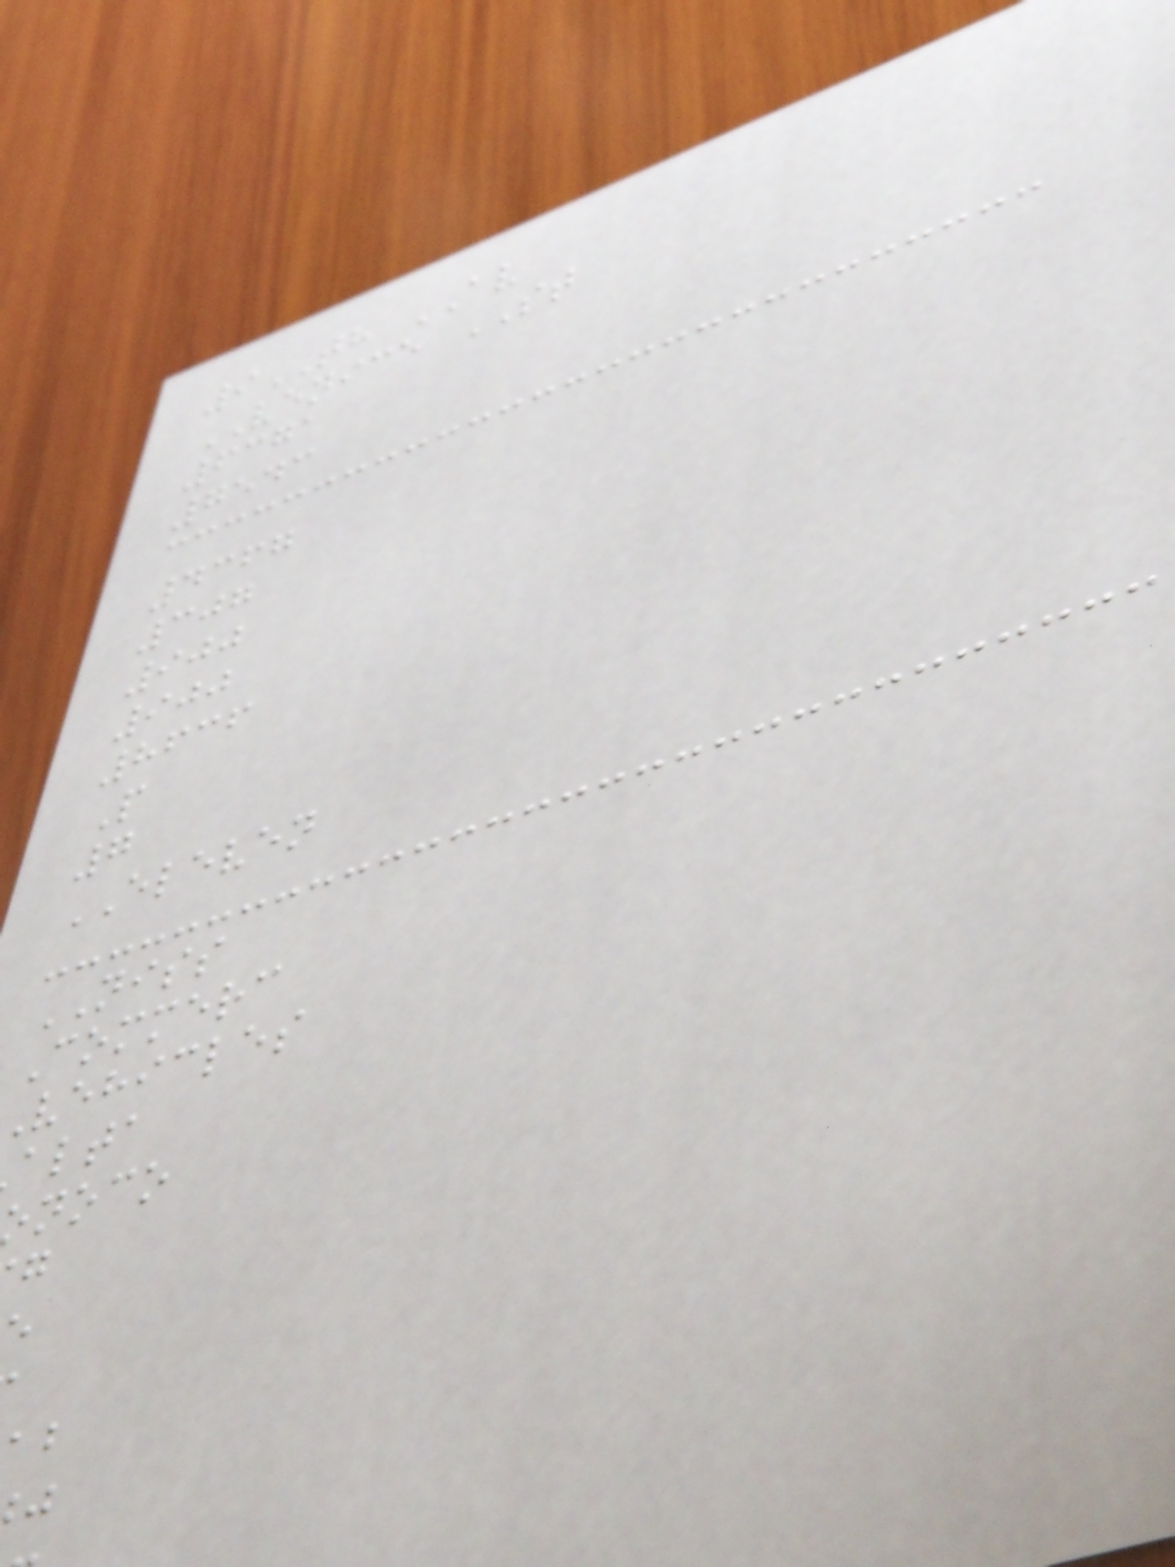9TH AV
VENICE ST
6371
7543
4367
307
900
900
8636
P
7
ELEVEN
NISS
Commerc
vehicles
alta
noco
